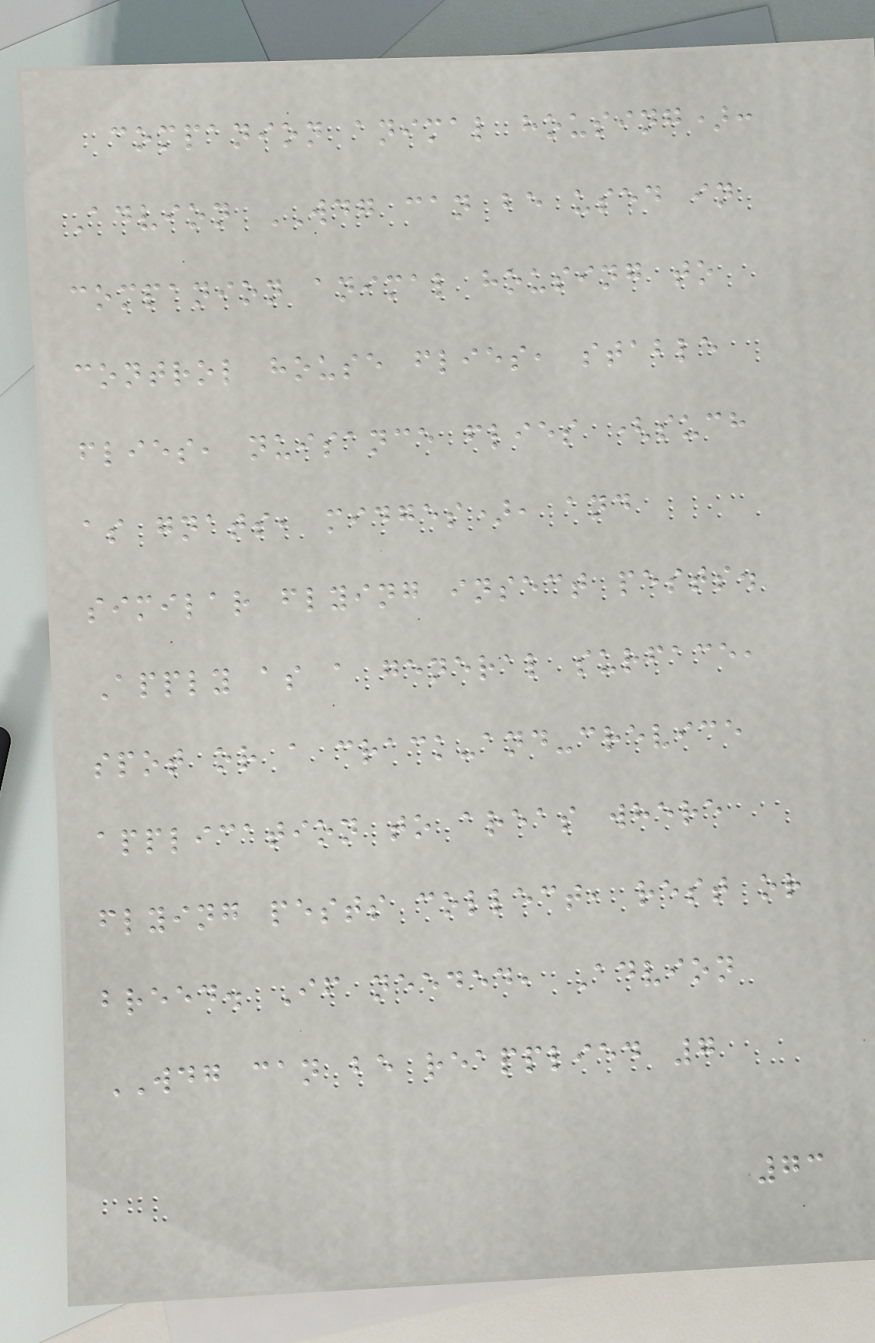companion animal housing):
Advion WDG can be used in
companion animal housing to
control house flies, stable
flies, nuisance flies (such
as gnats, midges), and
similar flying insect pests.
Apply as a general surface,
spot or a crack-and-crevice
application to areas where
flying pests collect, rest or
breed. If needed, Advion
WDG can be reapplied 7
73
